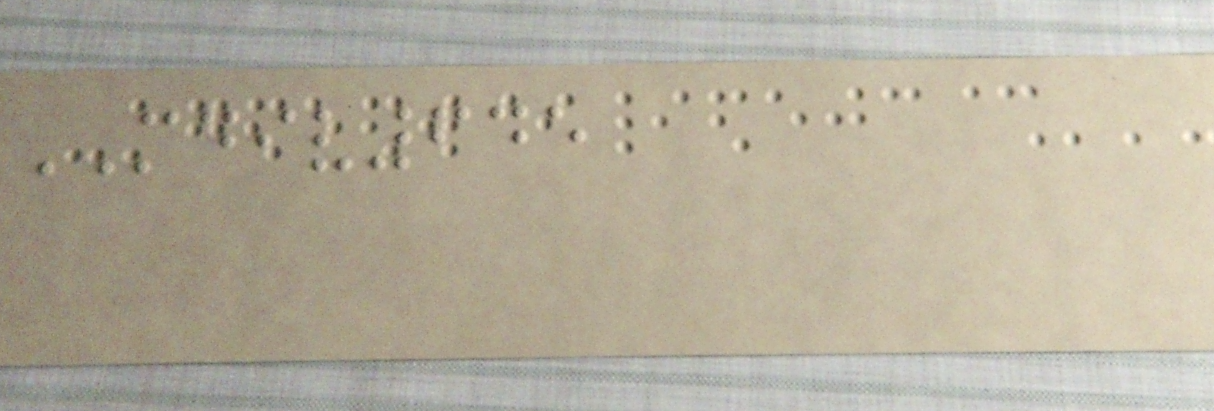MDIV645
